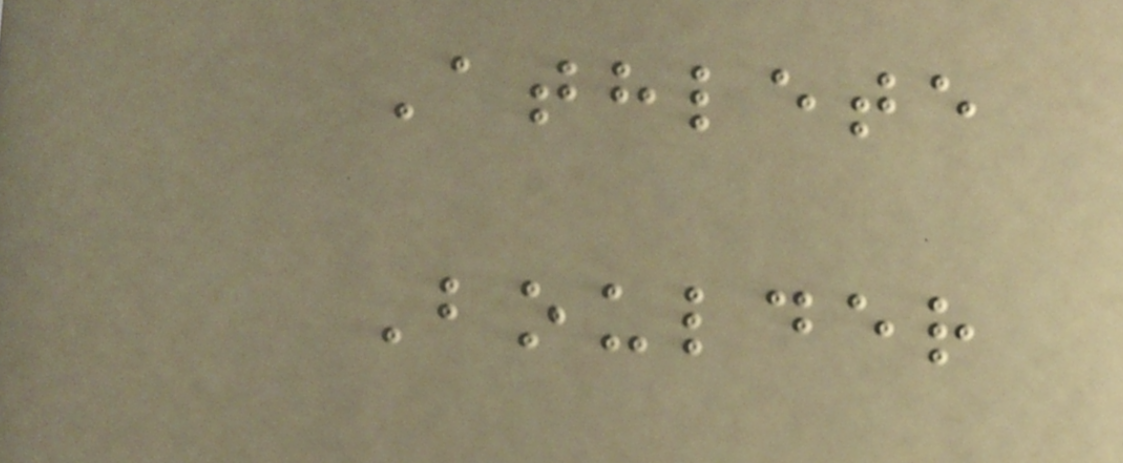Athlete
Boulder
